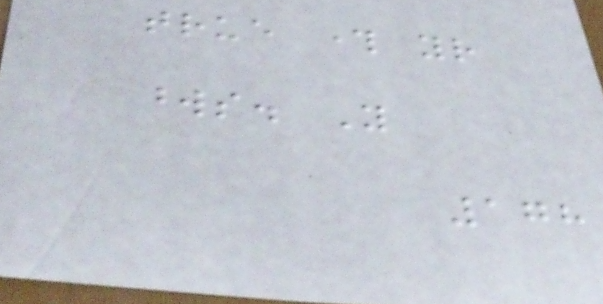true through your
words. You
178
